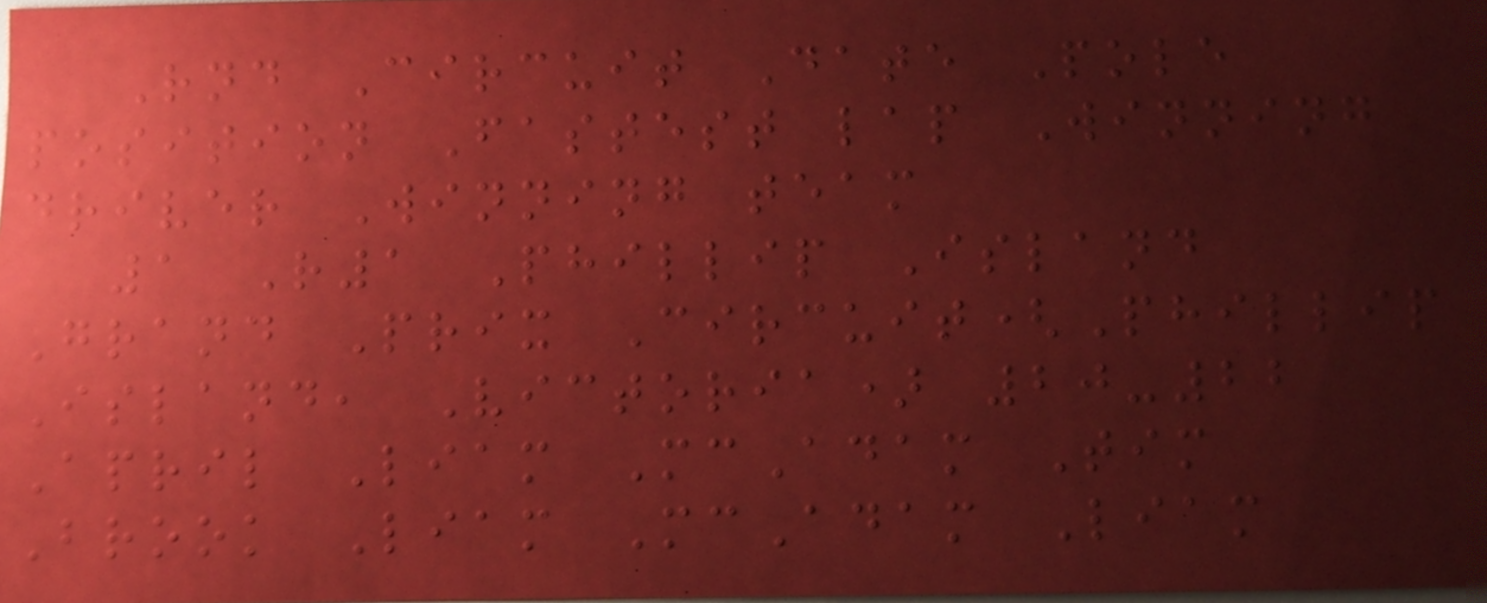Rnd Circuit Date Pole
position Fastest lap Winning
driver Winning team
1 R1 Phillip Island
Grand Prix Circuit(Phillip
Island, Victoria) 20-22
April Liam McAdam Tim
Brook Liam McAdam Liam
